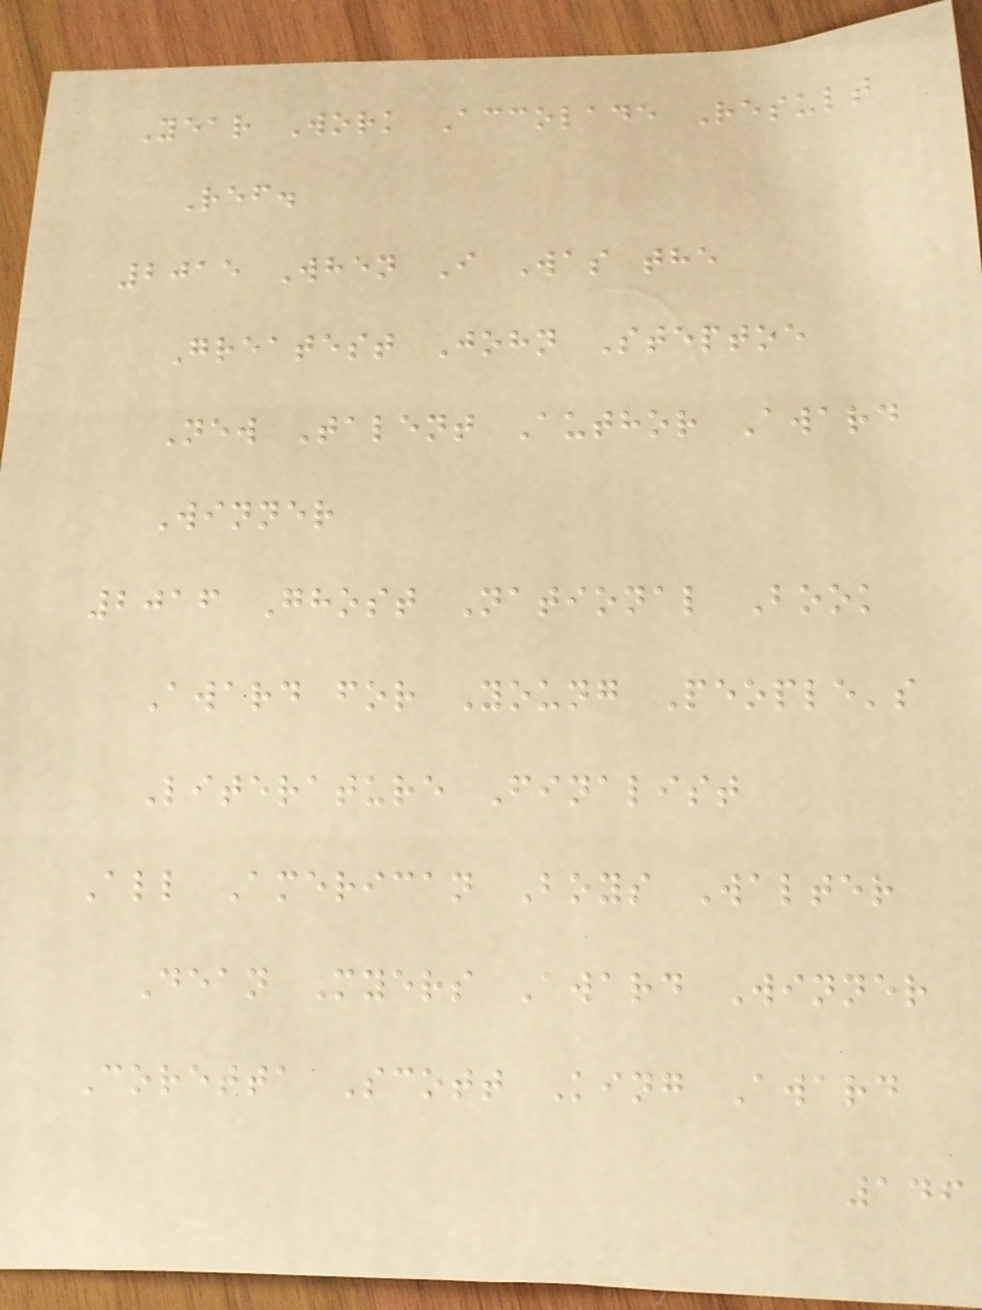Year Work Accolade Result
Ref.
2015 When I Was the
Greatest John Steptoe
New Talent Author Award
Winner
2016 Ghost National Book
Award for Young People's
Literature Finalist
All American Boys Walter
Dean Myers Award Winner
Coretta Scott King Award
146
